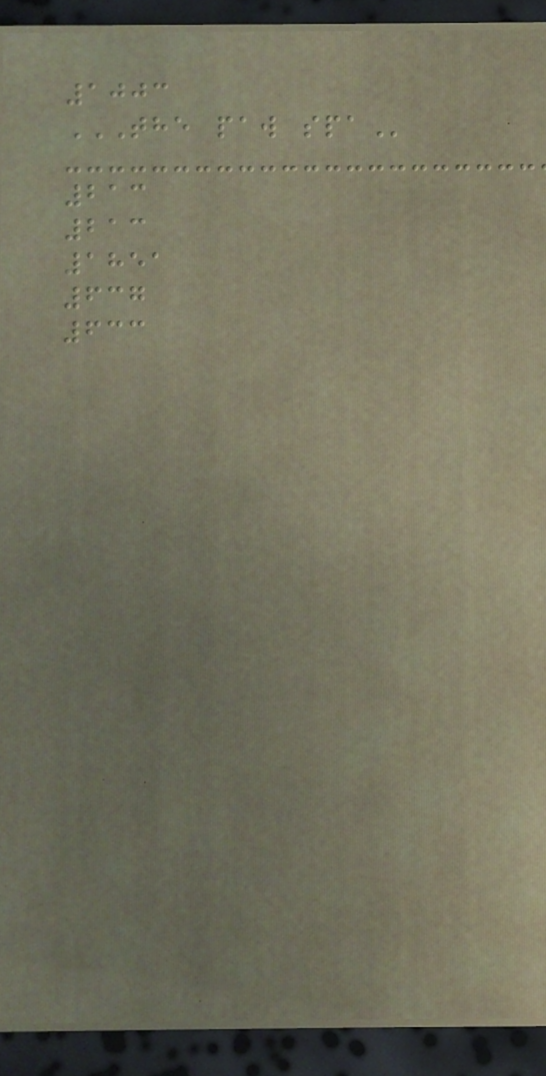1003
THE PAW SPA
213
213
1851
637
633
